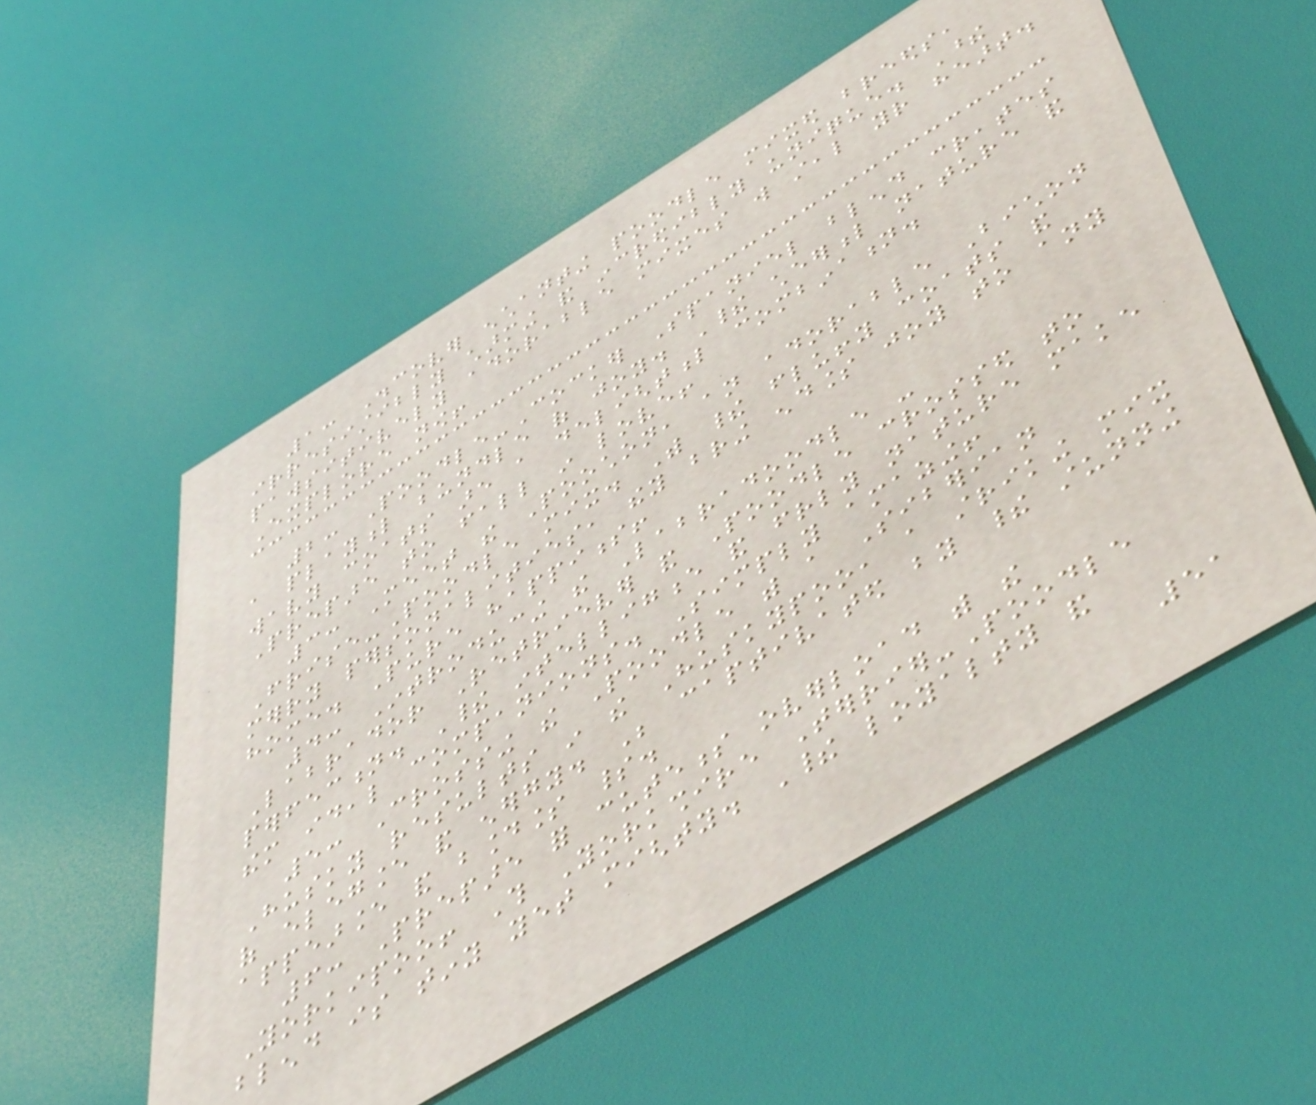1: Discover enchanting poodle mixed breeds,
irresistibly charming and incredibly unique. These
pawsitively adorable mixes will steal your heart.
Explore now!
2: Poodle-Cocker Spaniel blend creates
a playful bundle of joy. Their cheerful nature and
wavy coats are a delightful combination.
Prepare to fall in love!
3: Meet the Poochon, an adorable Bichon
Frise-Poodle mix. With their fluffy coats and
merry personalities, they bring endless joy to any
home. Pure happiness!
4: Introducing the Labradoodle -
Labrador Retriever and Poodle crossed to
perfection. Their intelligence and friendly nature make
them ideal companions. Simply amazing!
5: Crossing the Poodle with a Siberian
Husky results in the Huskypoo, a striking mix
of elegance and energy. Be captivated by their stunning
appearance and boundless spirit.
6: Prepare for cuteness overload with the
Yorkipoo! This Yorkshire Terrier-Poodle
blend is tiny yet mighty. Their loyalty and
51
